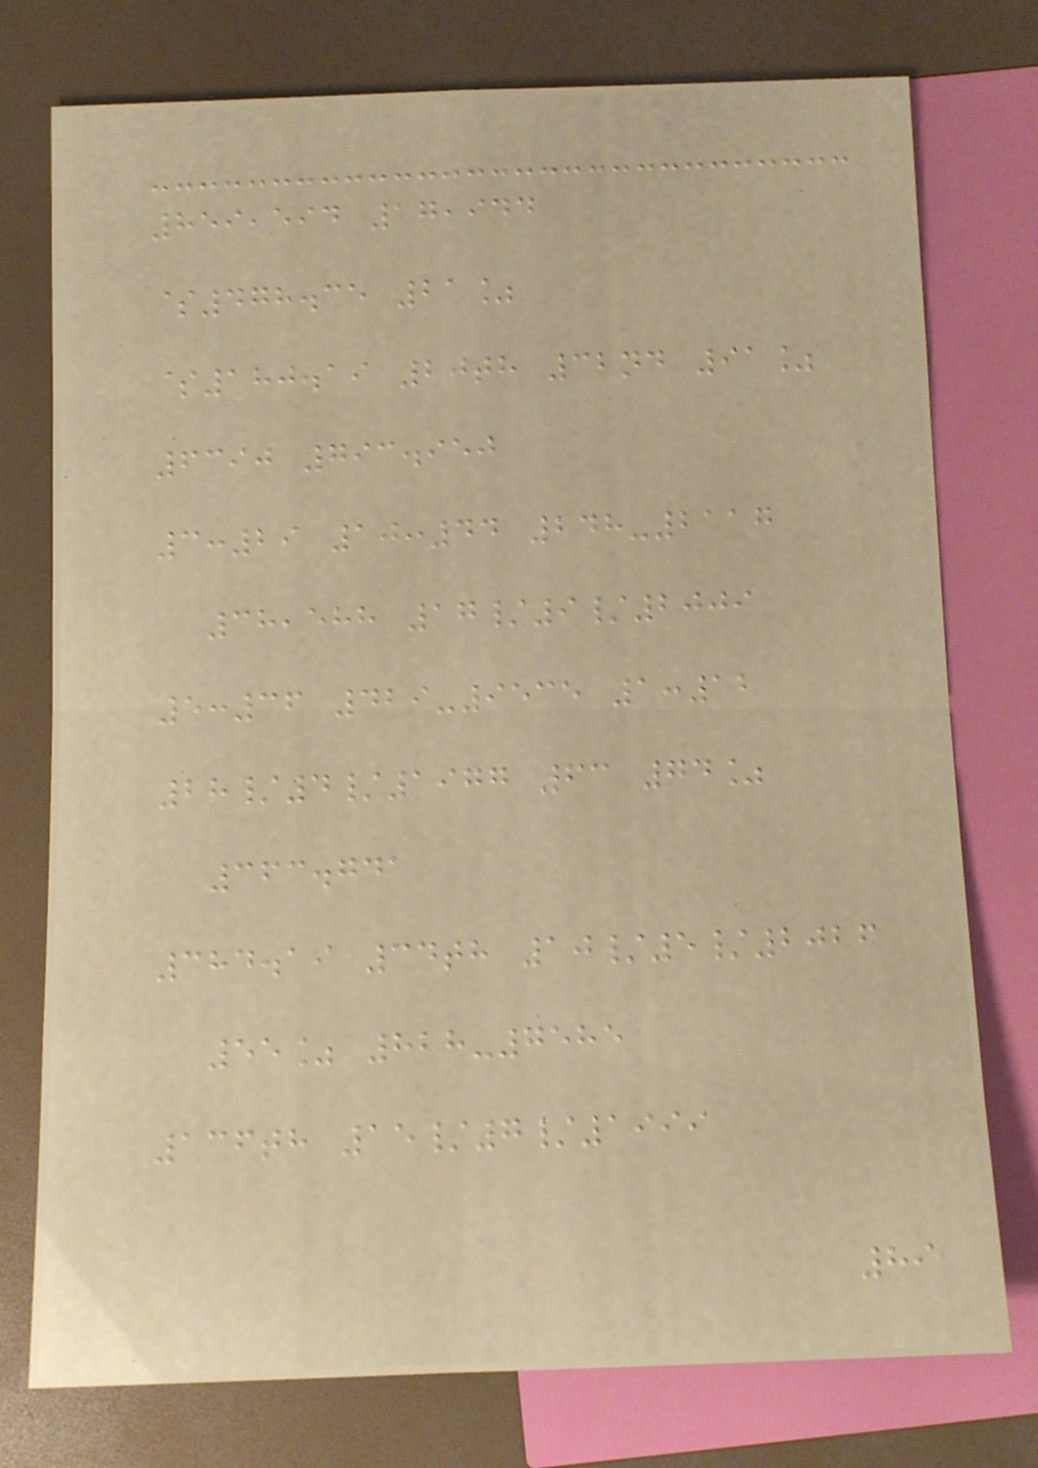859,594 17,944
$478.35 21%
$180.19 20th 32nd 91%
6390 793.950
3:29 10:44 248-2117
38,588 17/9/2009
5:36 429-9535 1:12
28/4/1977 63 74%
363.741
384.19 34th 10/5/2026
55% 828-7585
136th 15/7/1999
89
